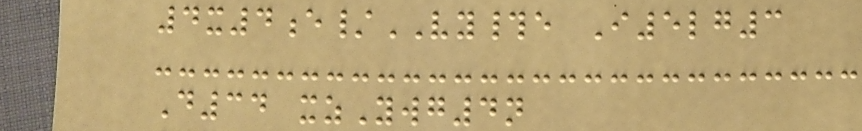4x4e/VY#e I5lg3
D34 xzYwg4n
